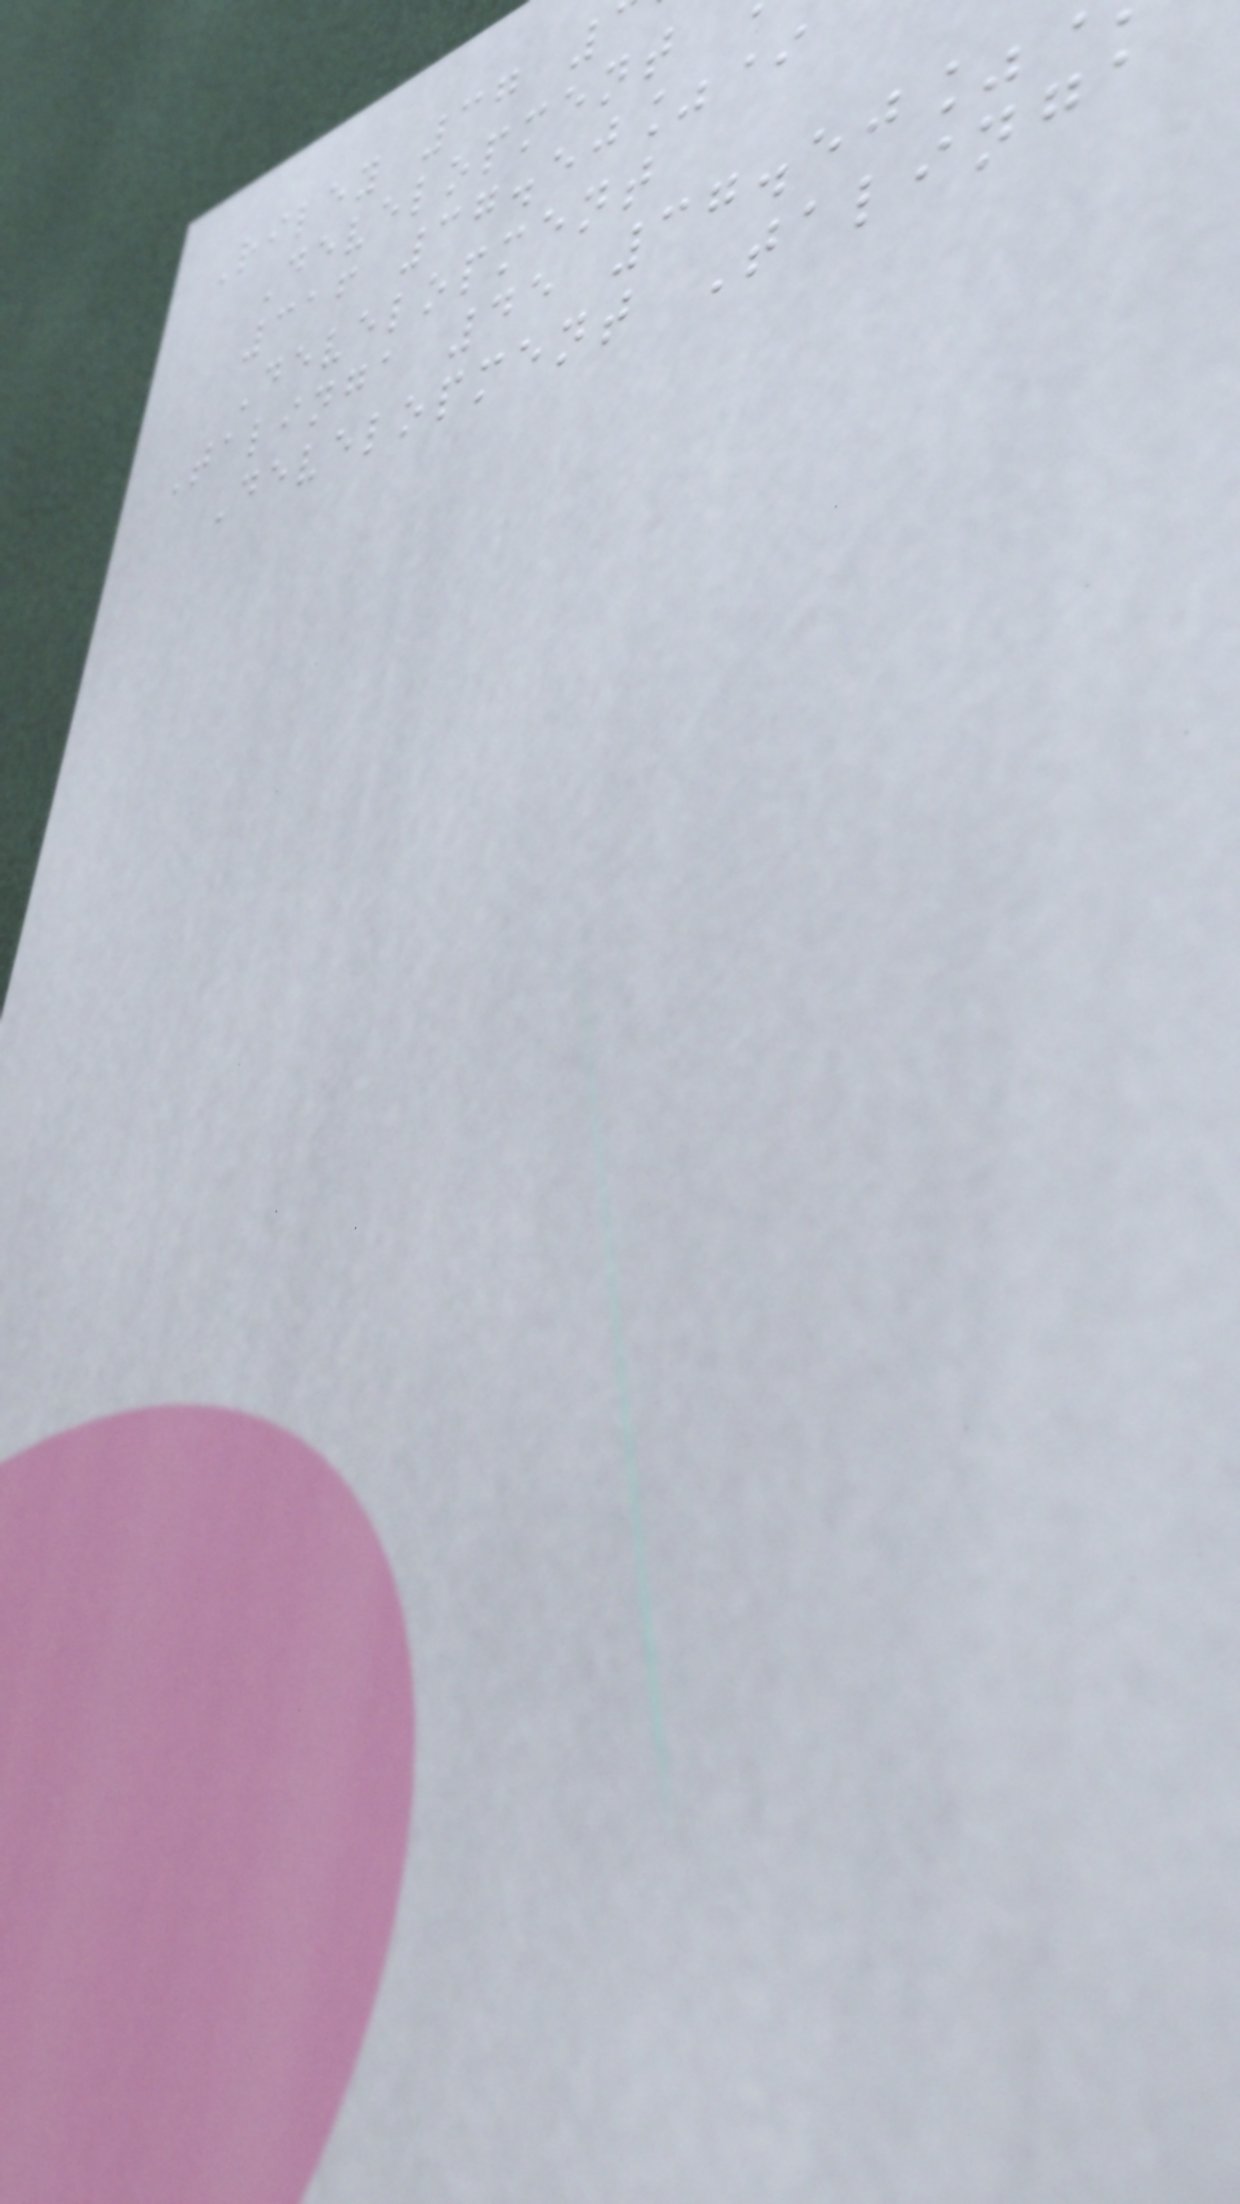Riley 37
Development
316 37.50%*
Development
Talinga 45 37.50%
Development Talinga
